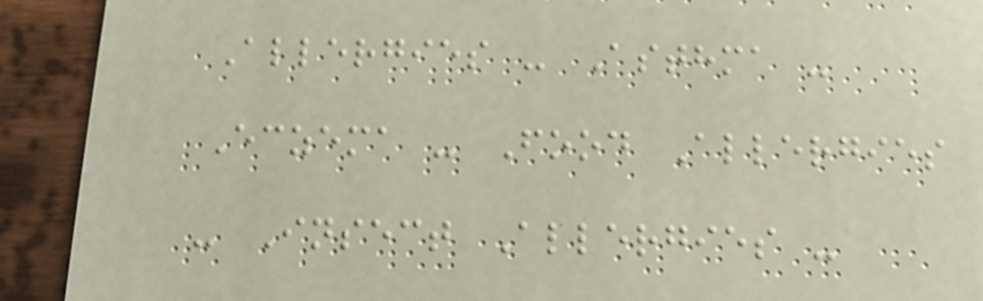Allergies - Asthma -
Eczema - Food Allergies
- Insect Allergies -
